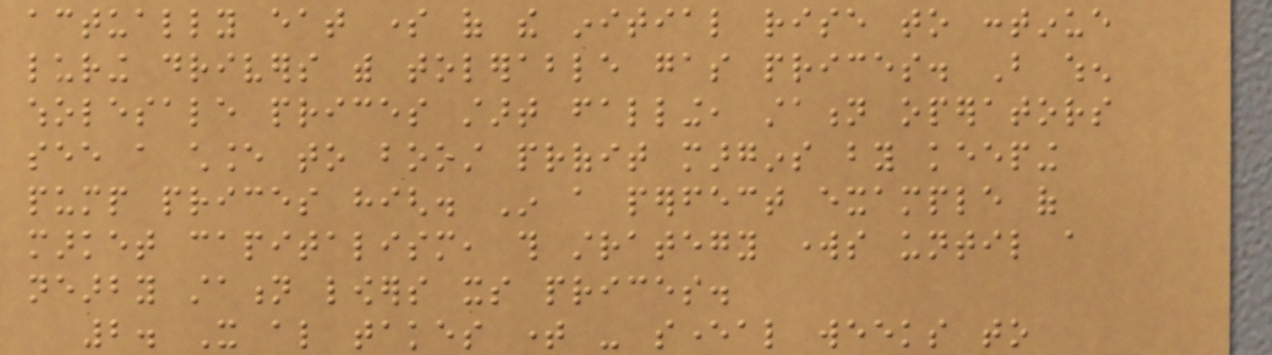actually eat some of the initial rise to continue
luring drivers with tolerable gas prices. But when
wholesale prices start falling, station operators
see a chance to boost profit margins by keeping
pump prices high. In a perfect example of
market capitalism, this strategy works until a
nearby station lowers its prices.
2. It also takes time - several weeks to
